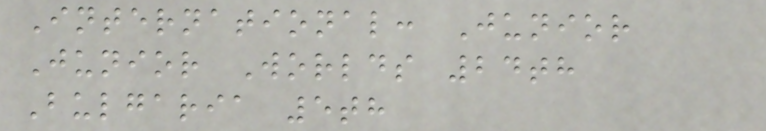International: Junior
Junior Worlds 24th
Bulgaria 5th
